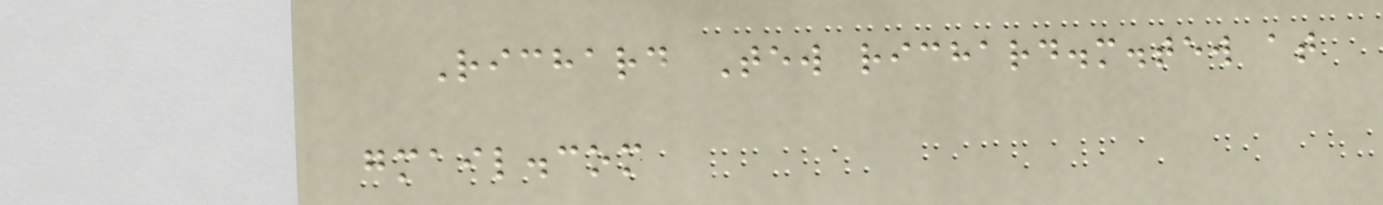Richard Tew richard.m.tew at
gmail.com
